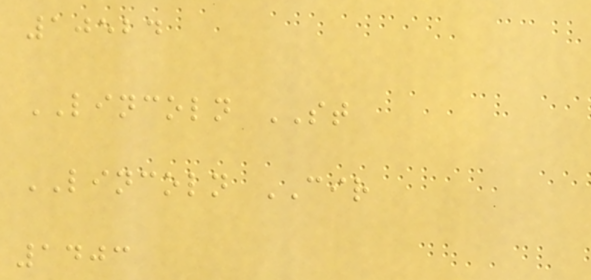10524
LINCOLN ST
LINCOLN CIR
1403
